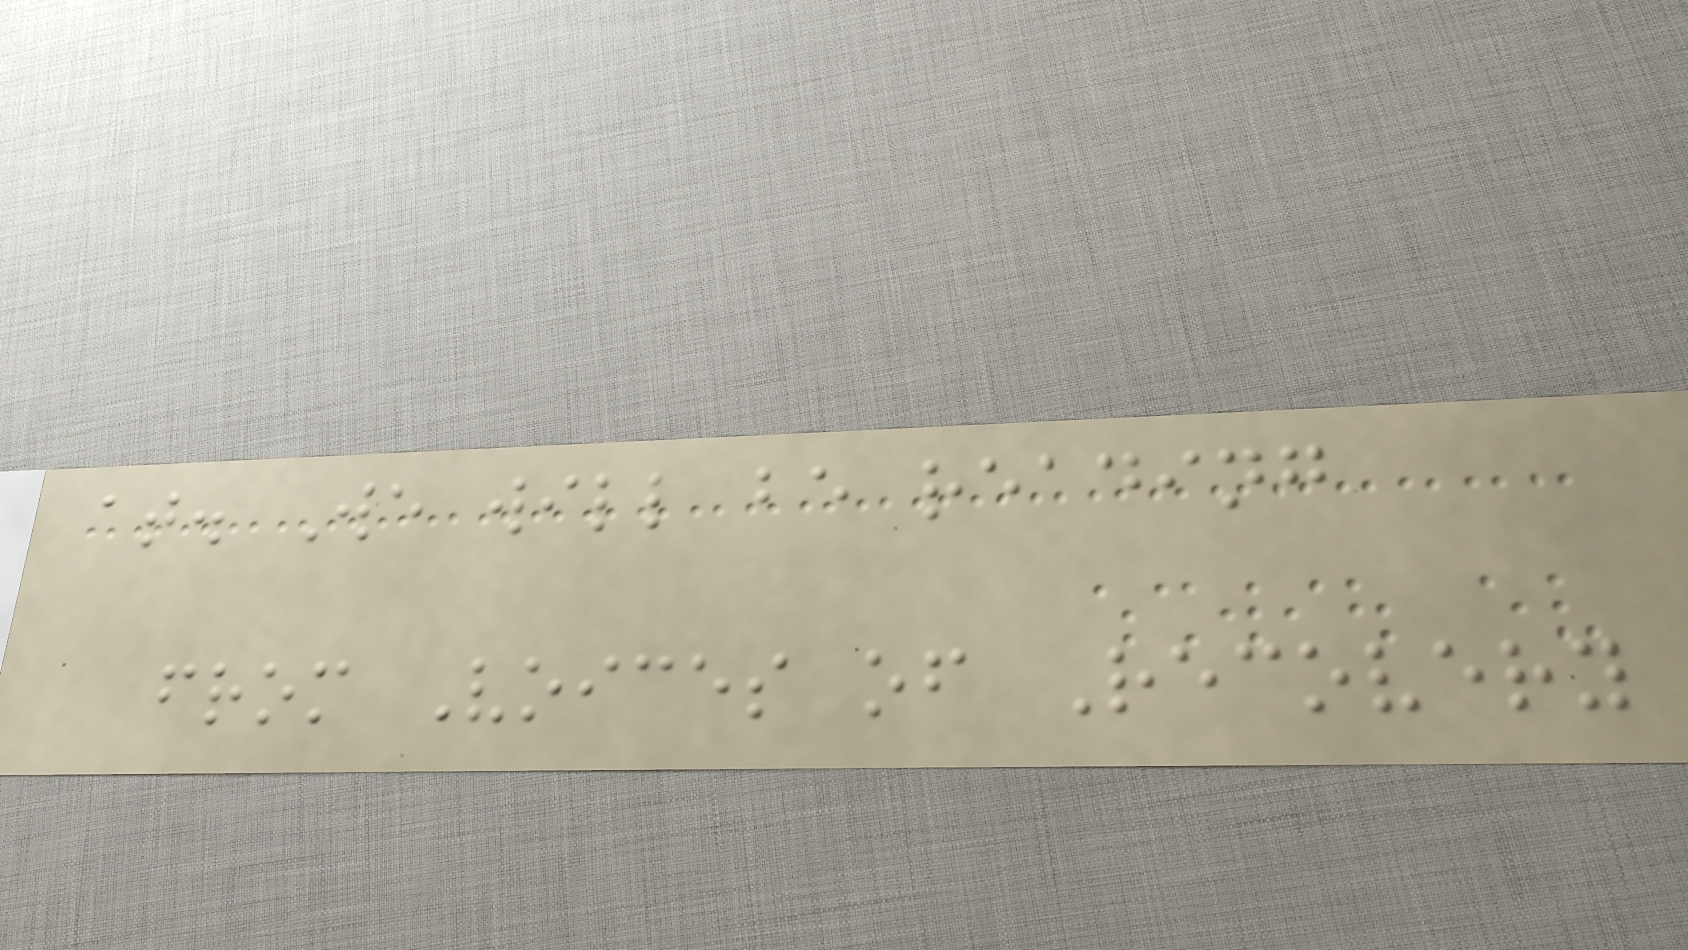at. We will be reading
from Voices of Recovery
